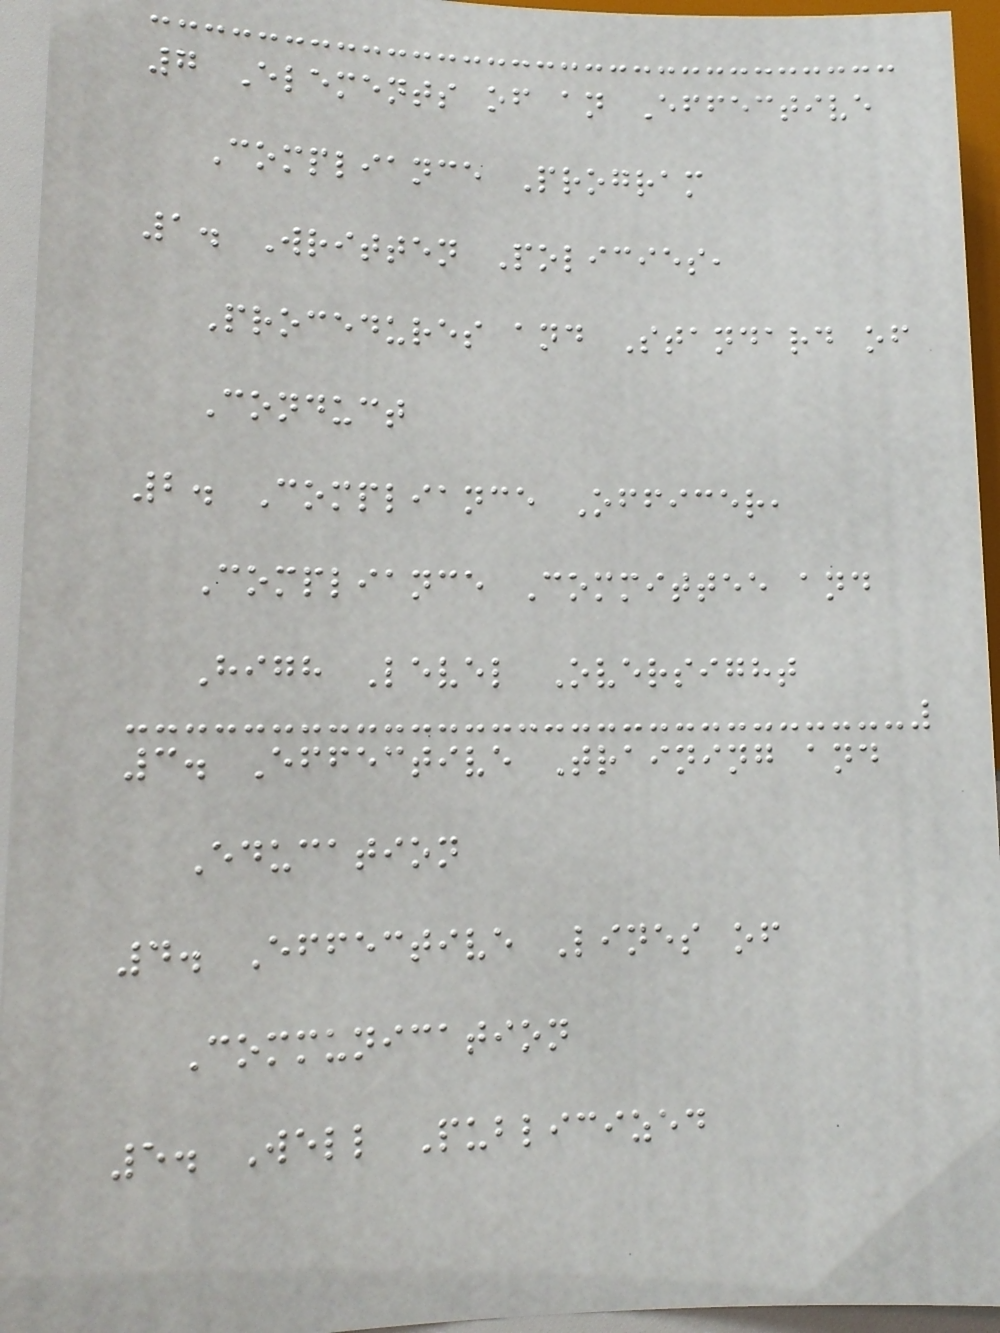7 Elements of an Effective
Compliance Program
1. Written Policies,
Procedures and Standard of
Conduct
2. Compliance Officer,
Compliance Committee and
High Level Oversight
3. Effective Training and
Education
4. Effective Lines of
Communication
5. Well Publicized
